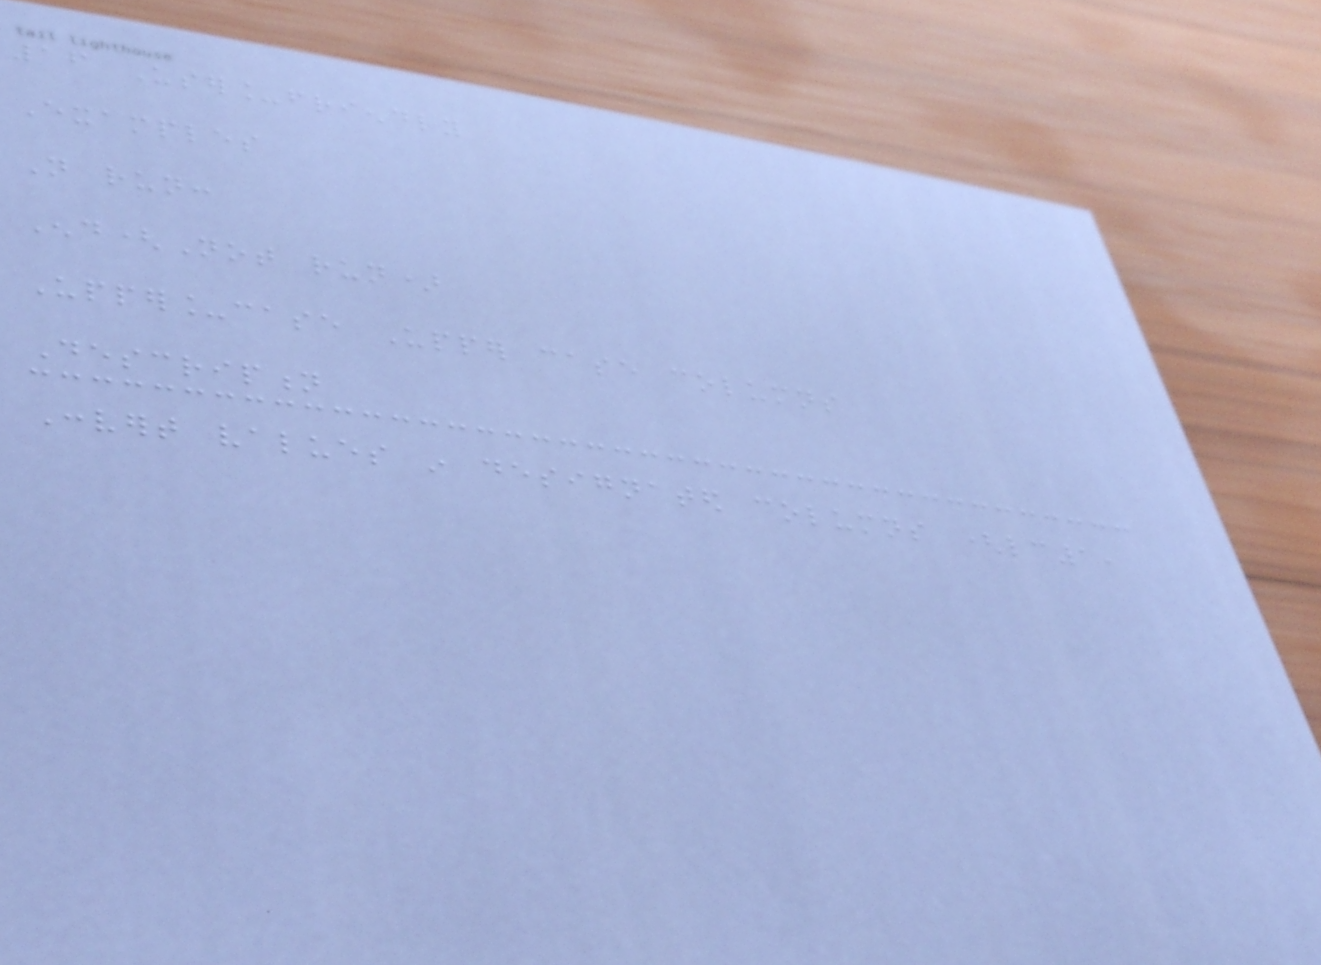16 User_friendly
Examples
Not run:
End(Not run)
Upper_case Upper case columns
Description
Convert values in designated columns (lc1,
